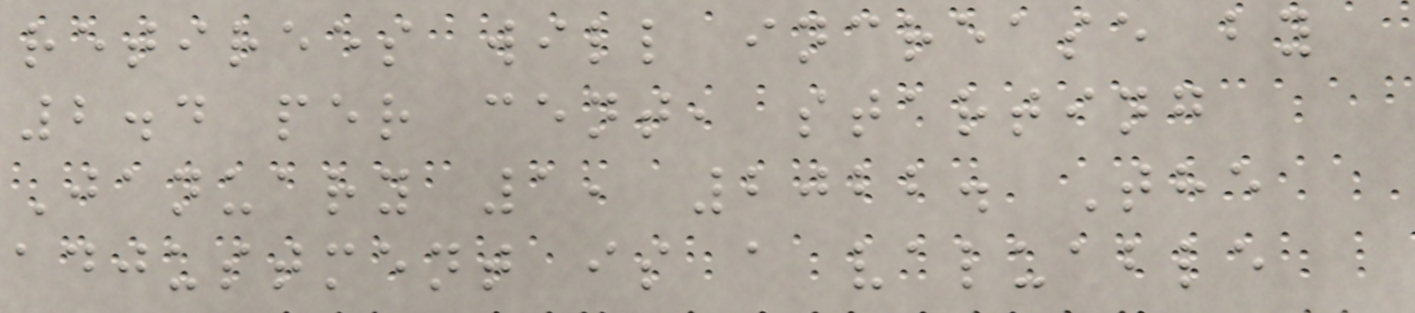retirees will increase by
2.4 per cent, starting
January 1, 2022. The
adjustment is a valuable
